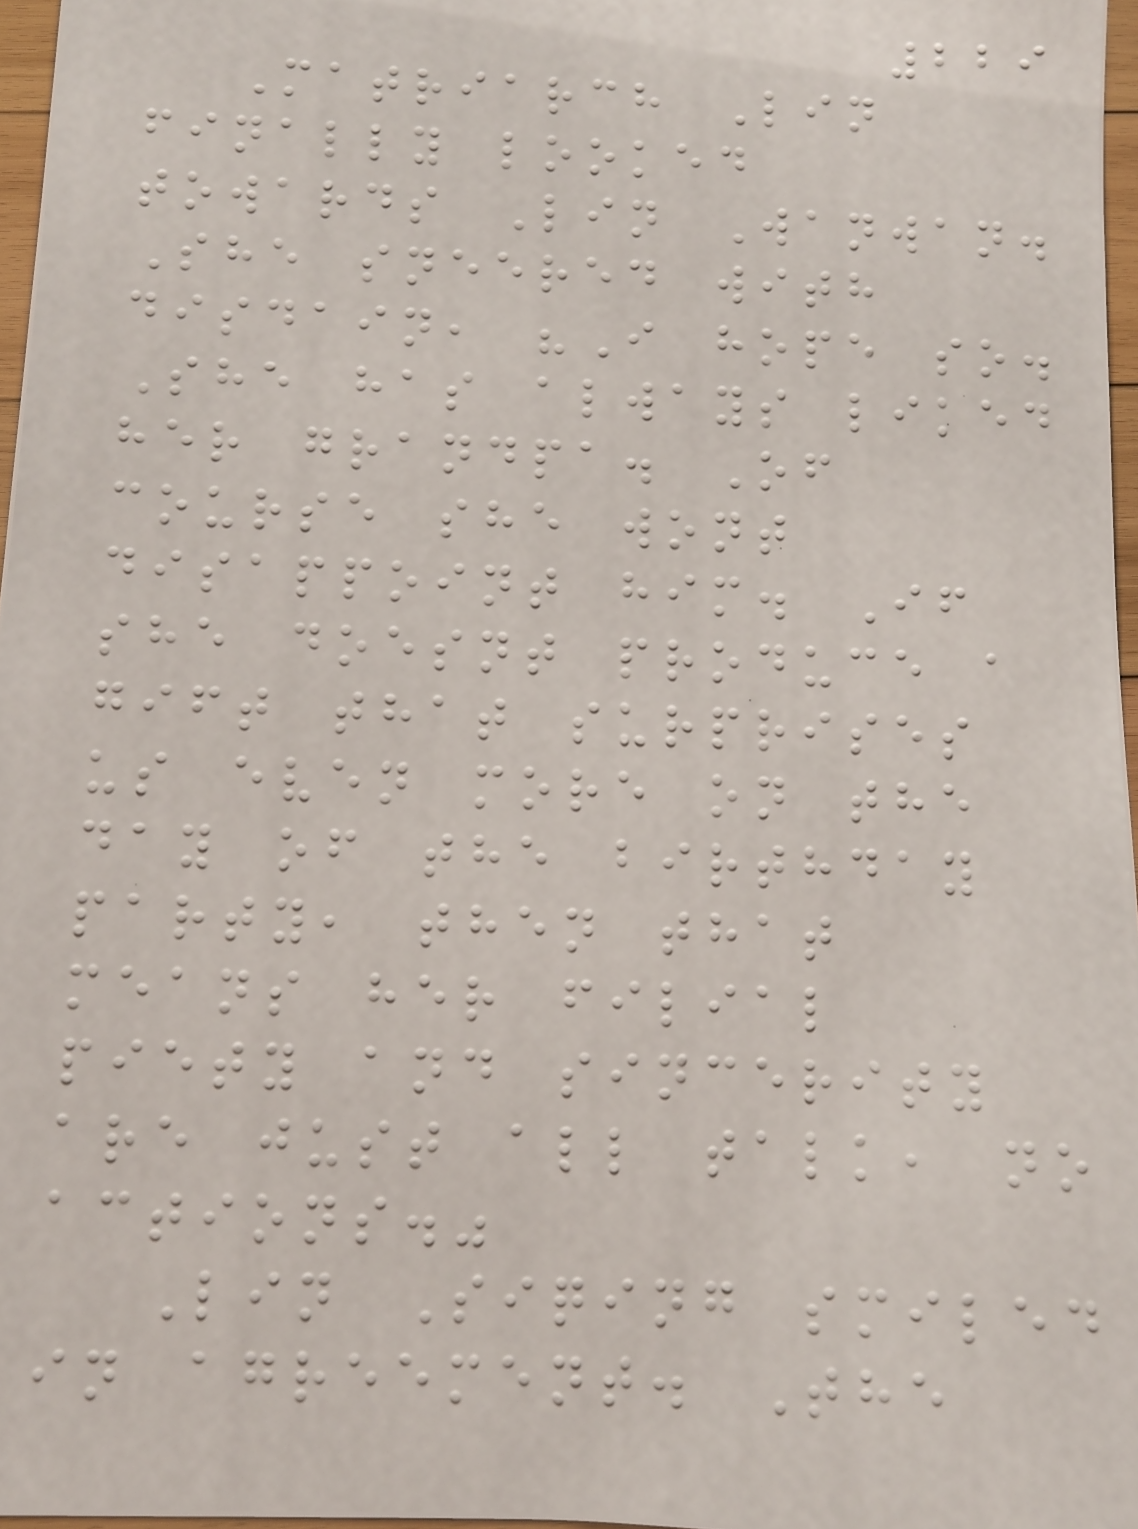229
Matriarch Lin
finally looked
towards Lin Wanwan.
She sneered with
disdain, "I hope so.
She has always liked
her grandpa. Of
course she wont
disappoint him. If
she doesnt produce a
gift that surprises
us even more on the
day of the birthday
party, then that
means her filial
piety and sincerity
are just all talk, no
actions."
Lin Siqing smiled
in agreement. The
